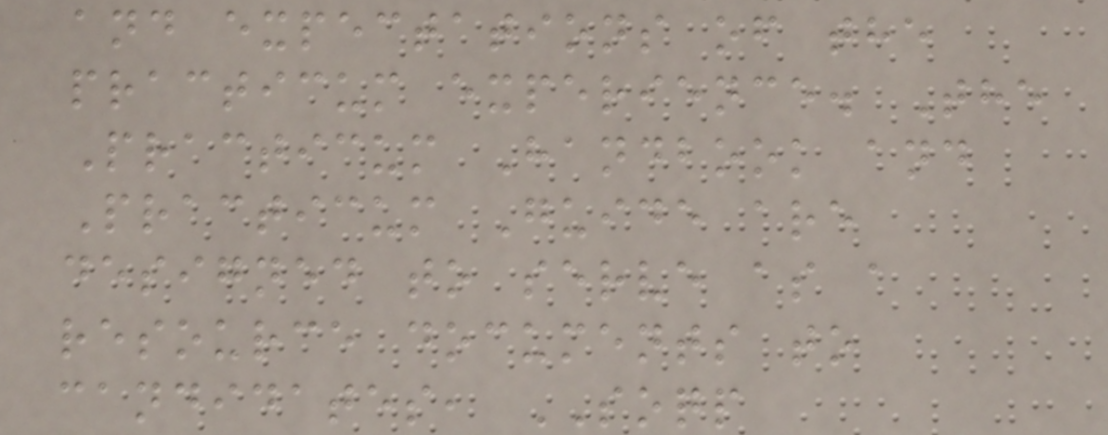and expectations of the
practicum experience. The
Practicum Handbook and
Practicum Guide are
designed to serve as a
resource documents to
candidates, SOQP
